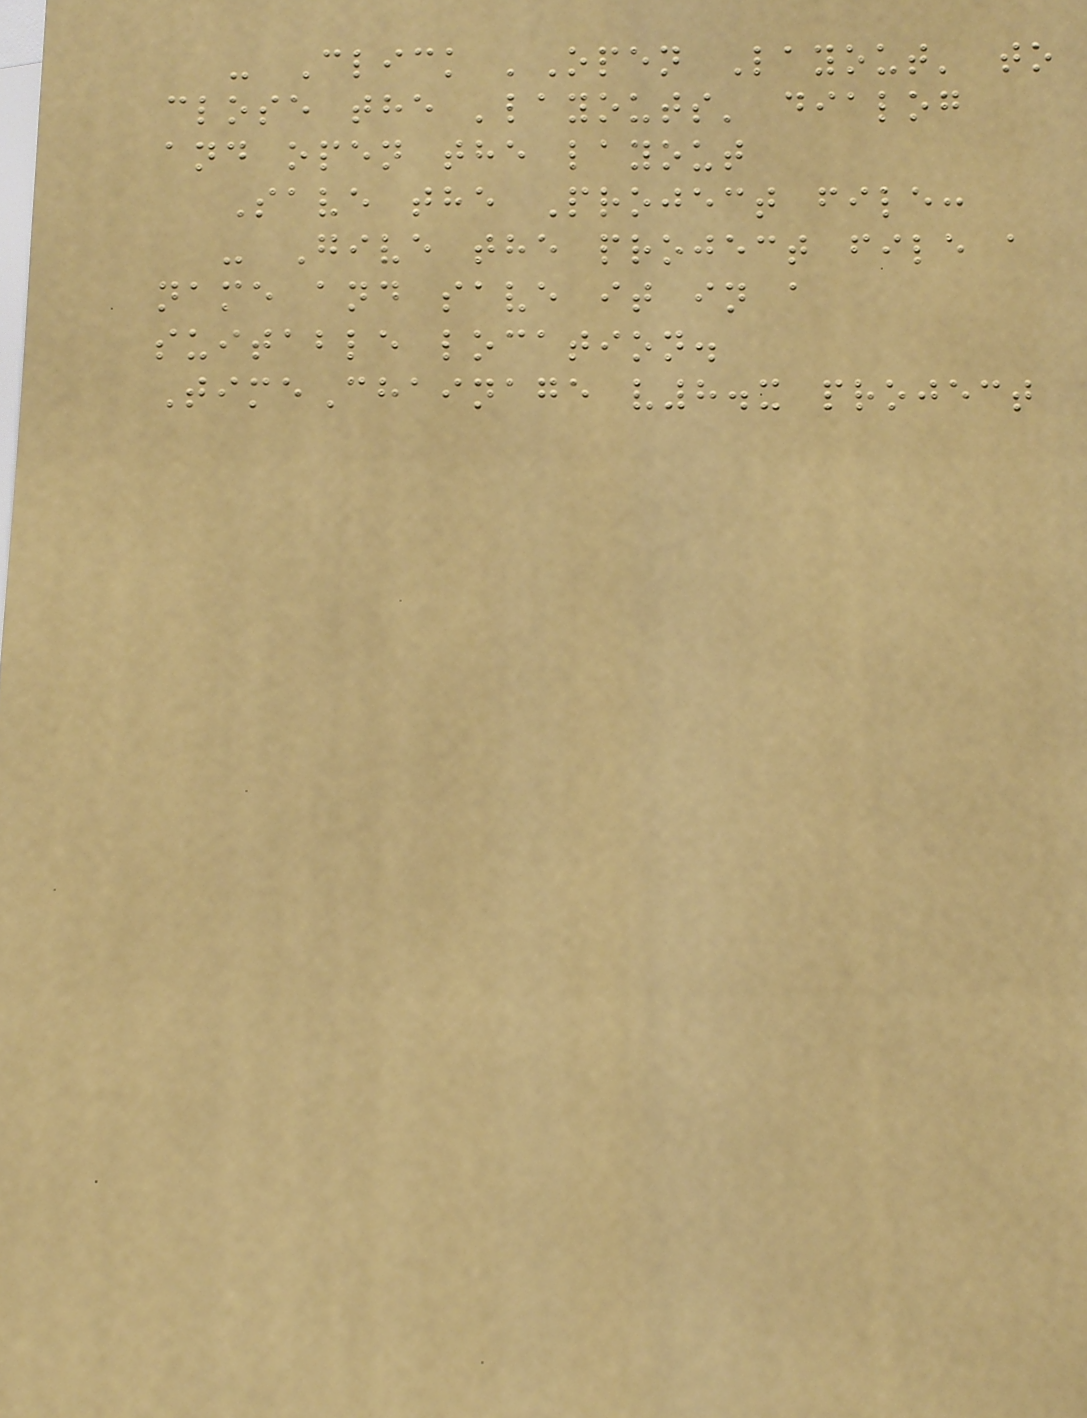- Click 'Open Layout' to
close the 'layouts' dialog
and open the layout
Save the Project file:
- Give the project file a
name and save it in a
suitable location.
TimeChainage v8.x project
